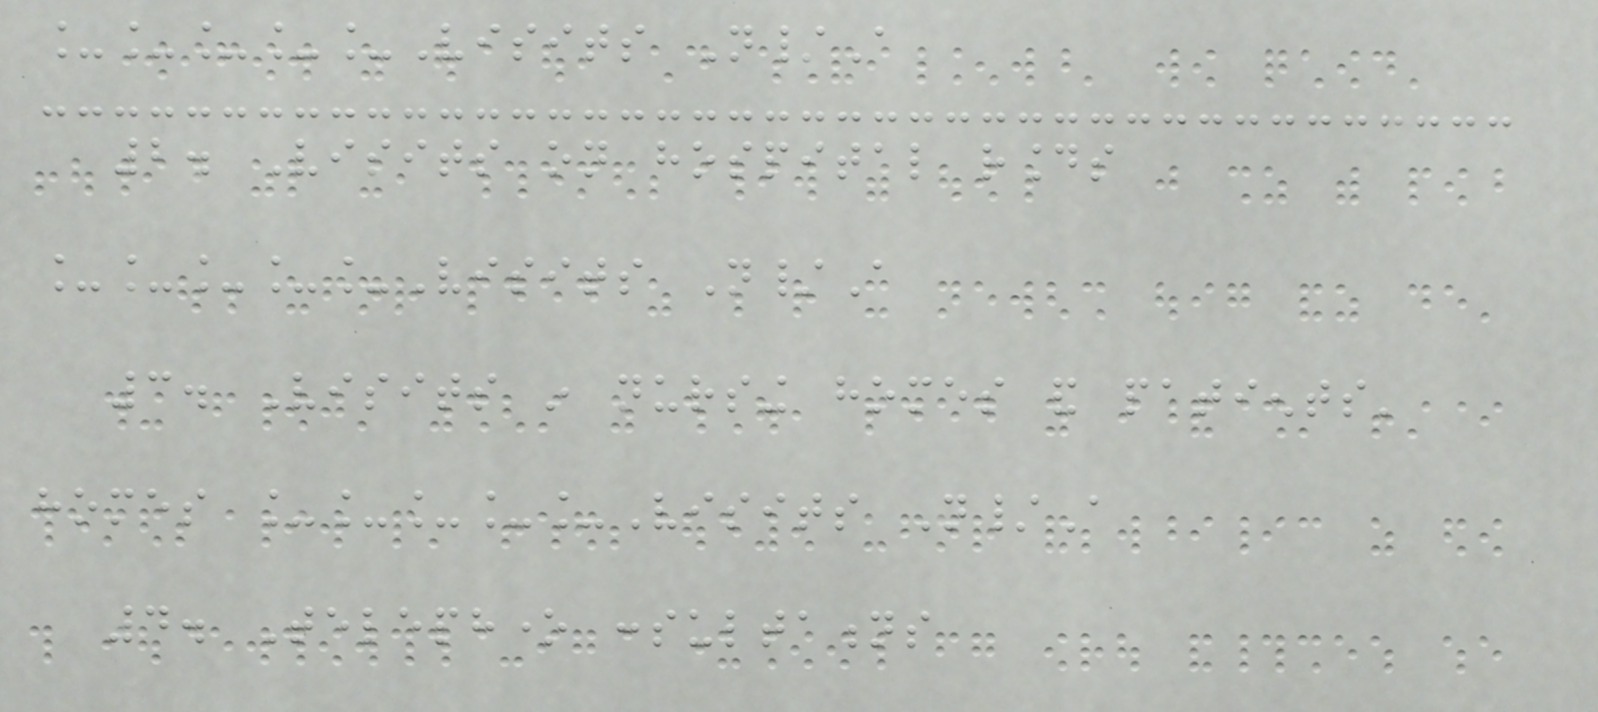_____Visits N/A
2. Visits on hospital rounds
_____Visits N/A
3. Visits in nursing homes and patients'
homes _____Visits N/A
4. Telephone consultations
